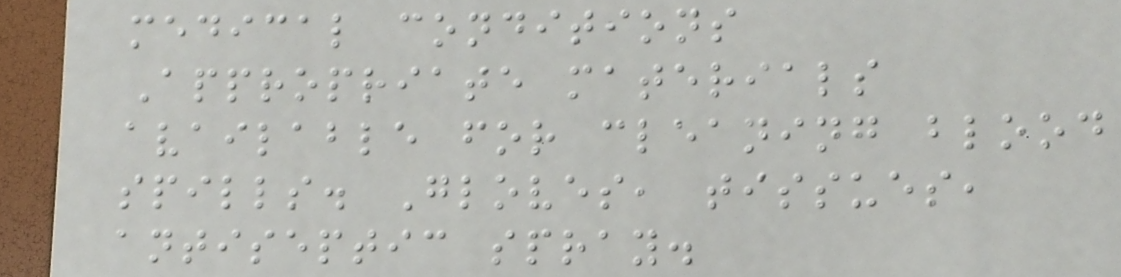medical conditions
Appropriate materials
available for cleaning blood
spills. Gloves, tissues,
antiseptic spray.
